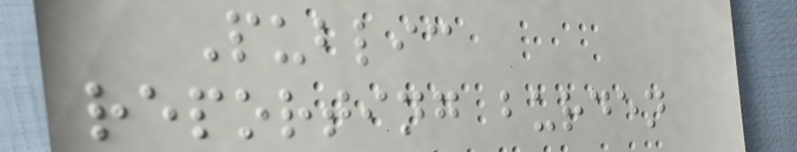Public
reporting burden
